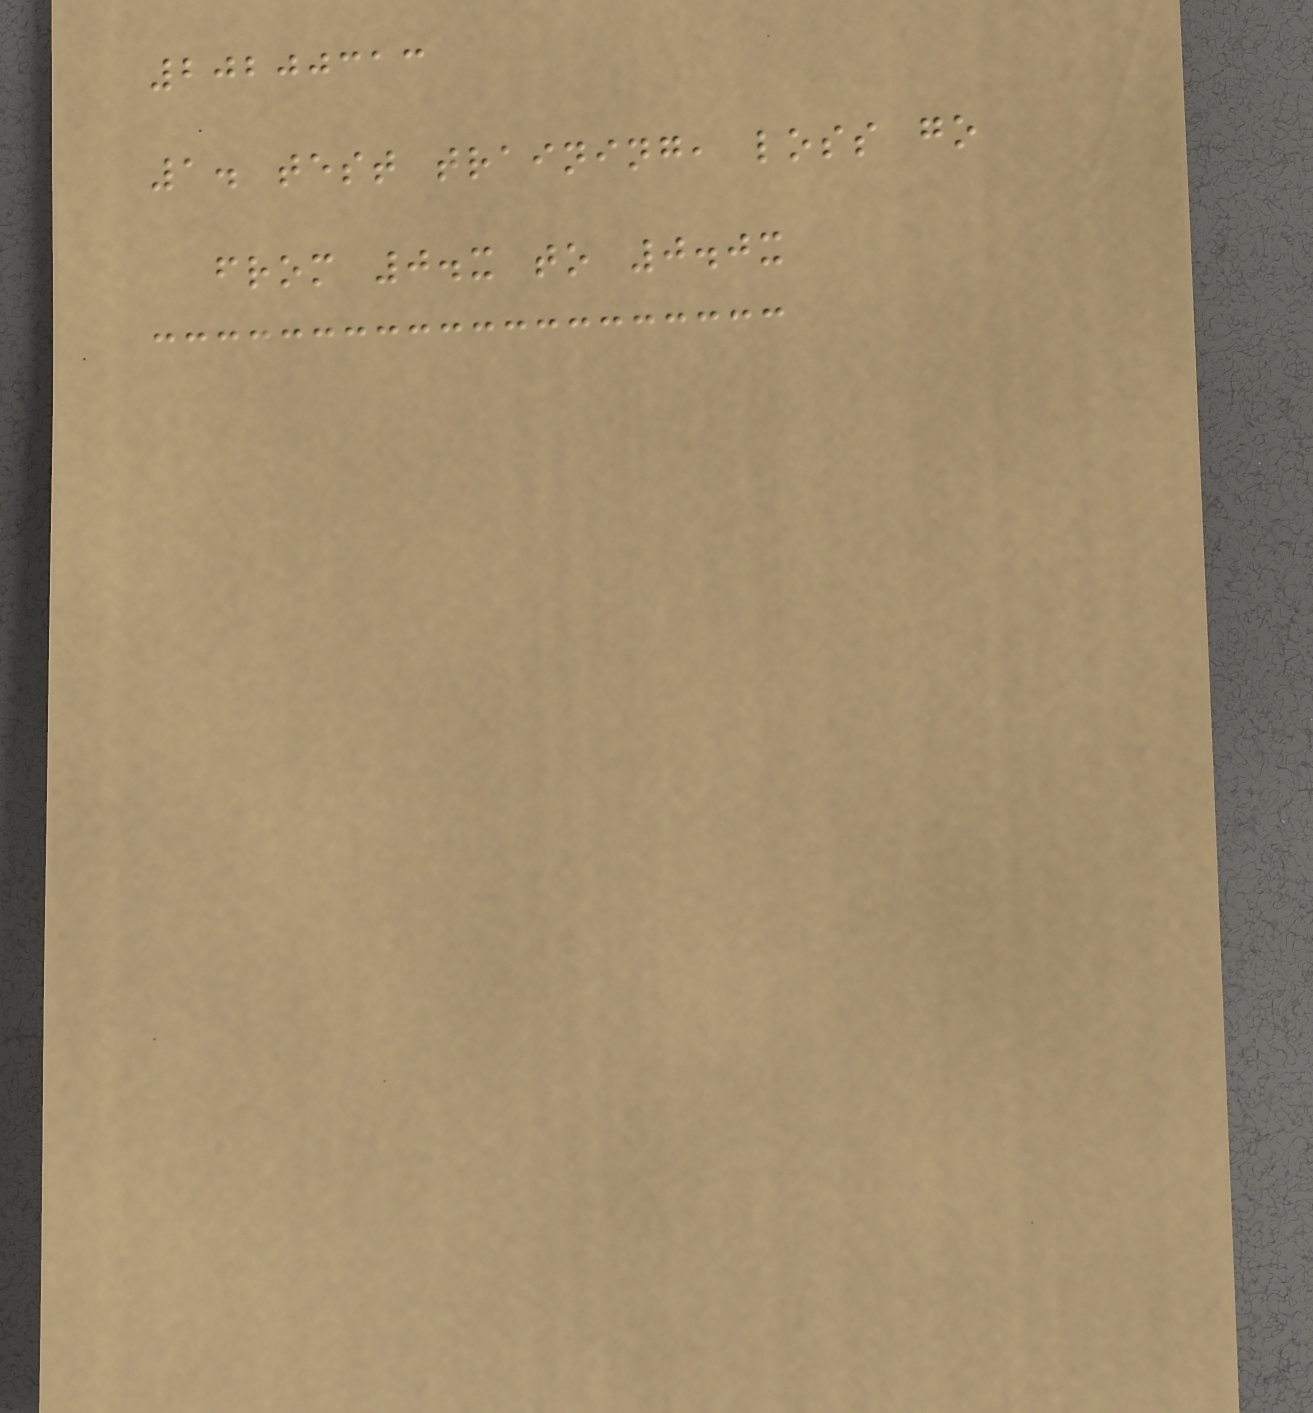20200313
1. test training, loss go
from 0.x to 0.0x
